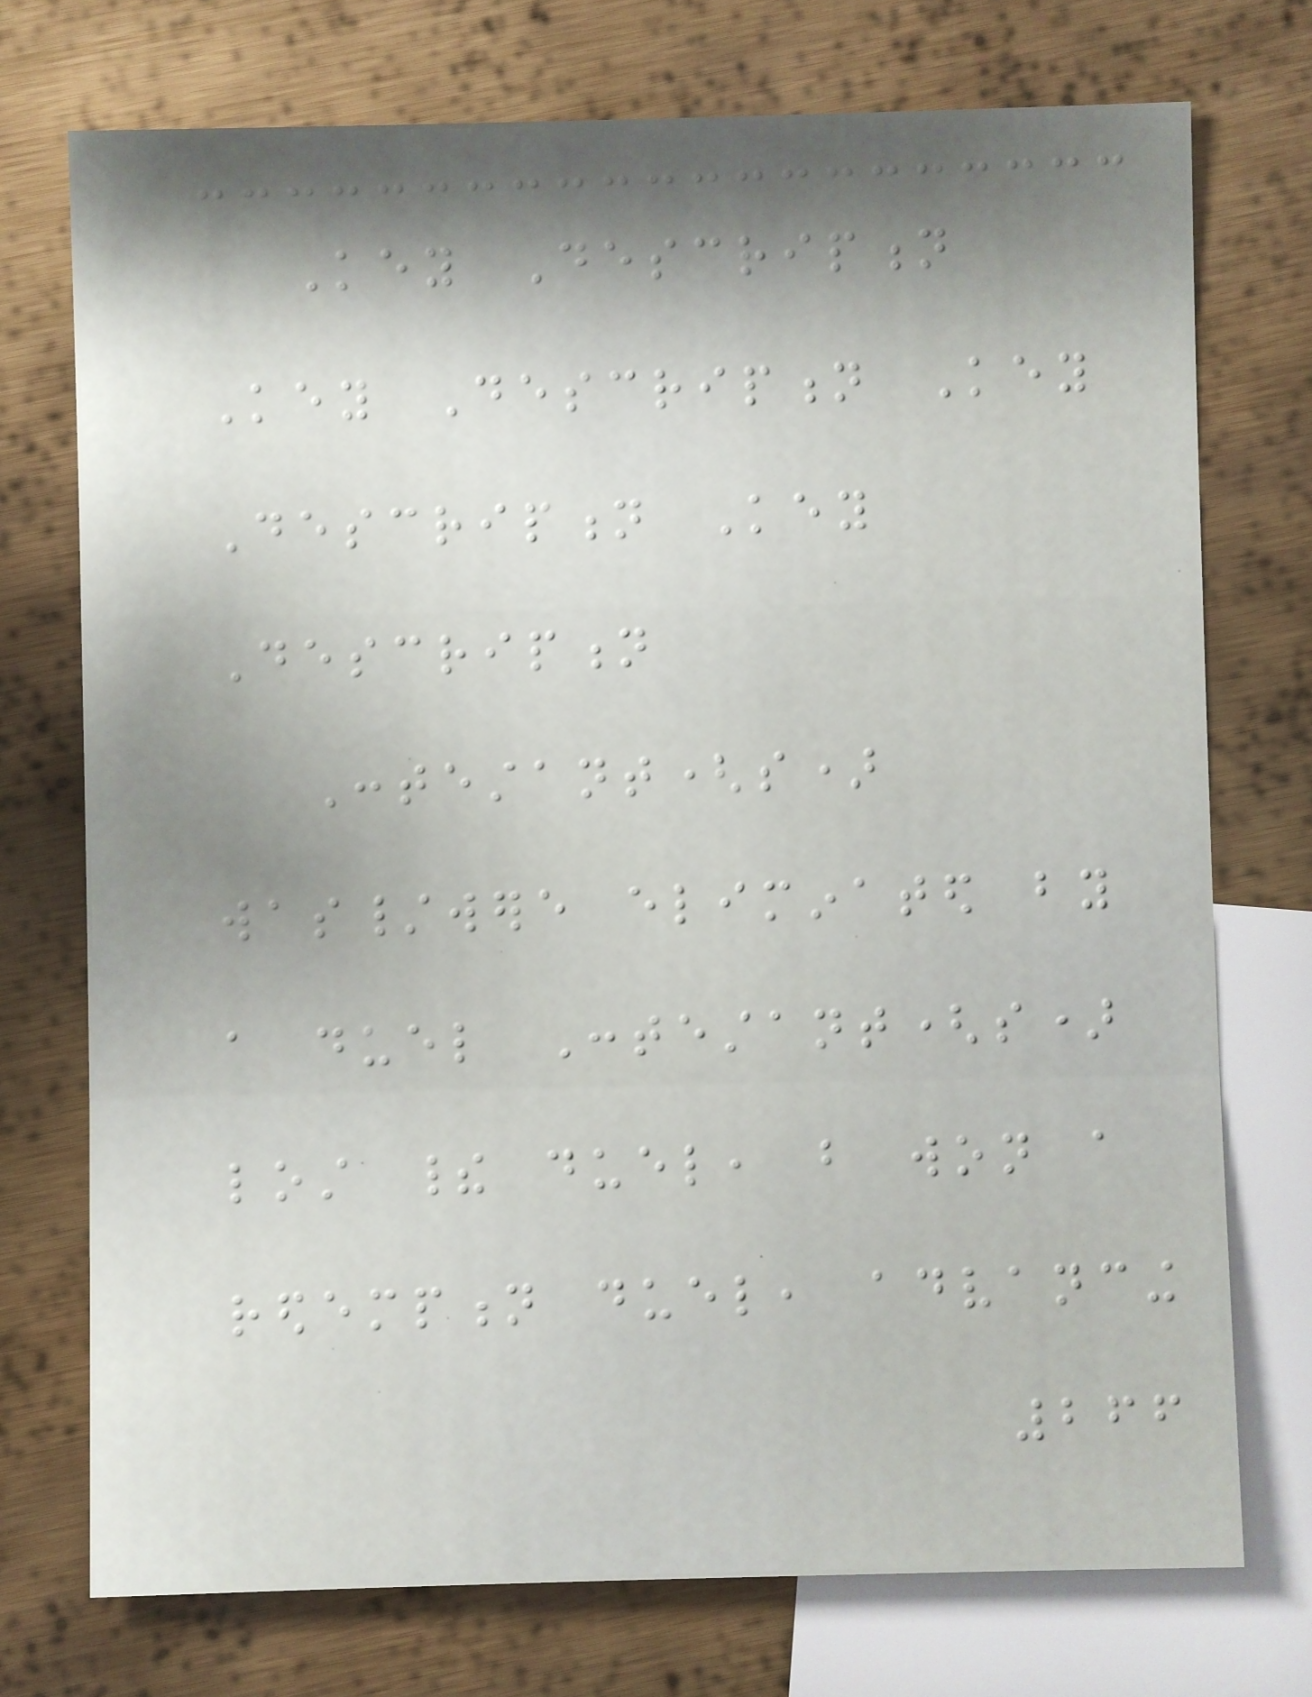Key Description
Key Description Key
Description Key
Description
Contestant(s)
was/were eliminated by
a duel Contestant(s)
lost their duel, but won a
redemption duel, advancing
266
